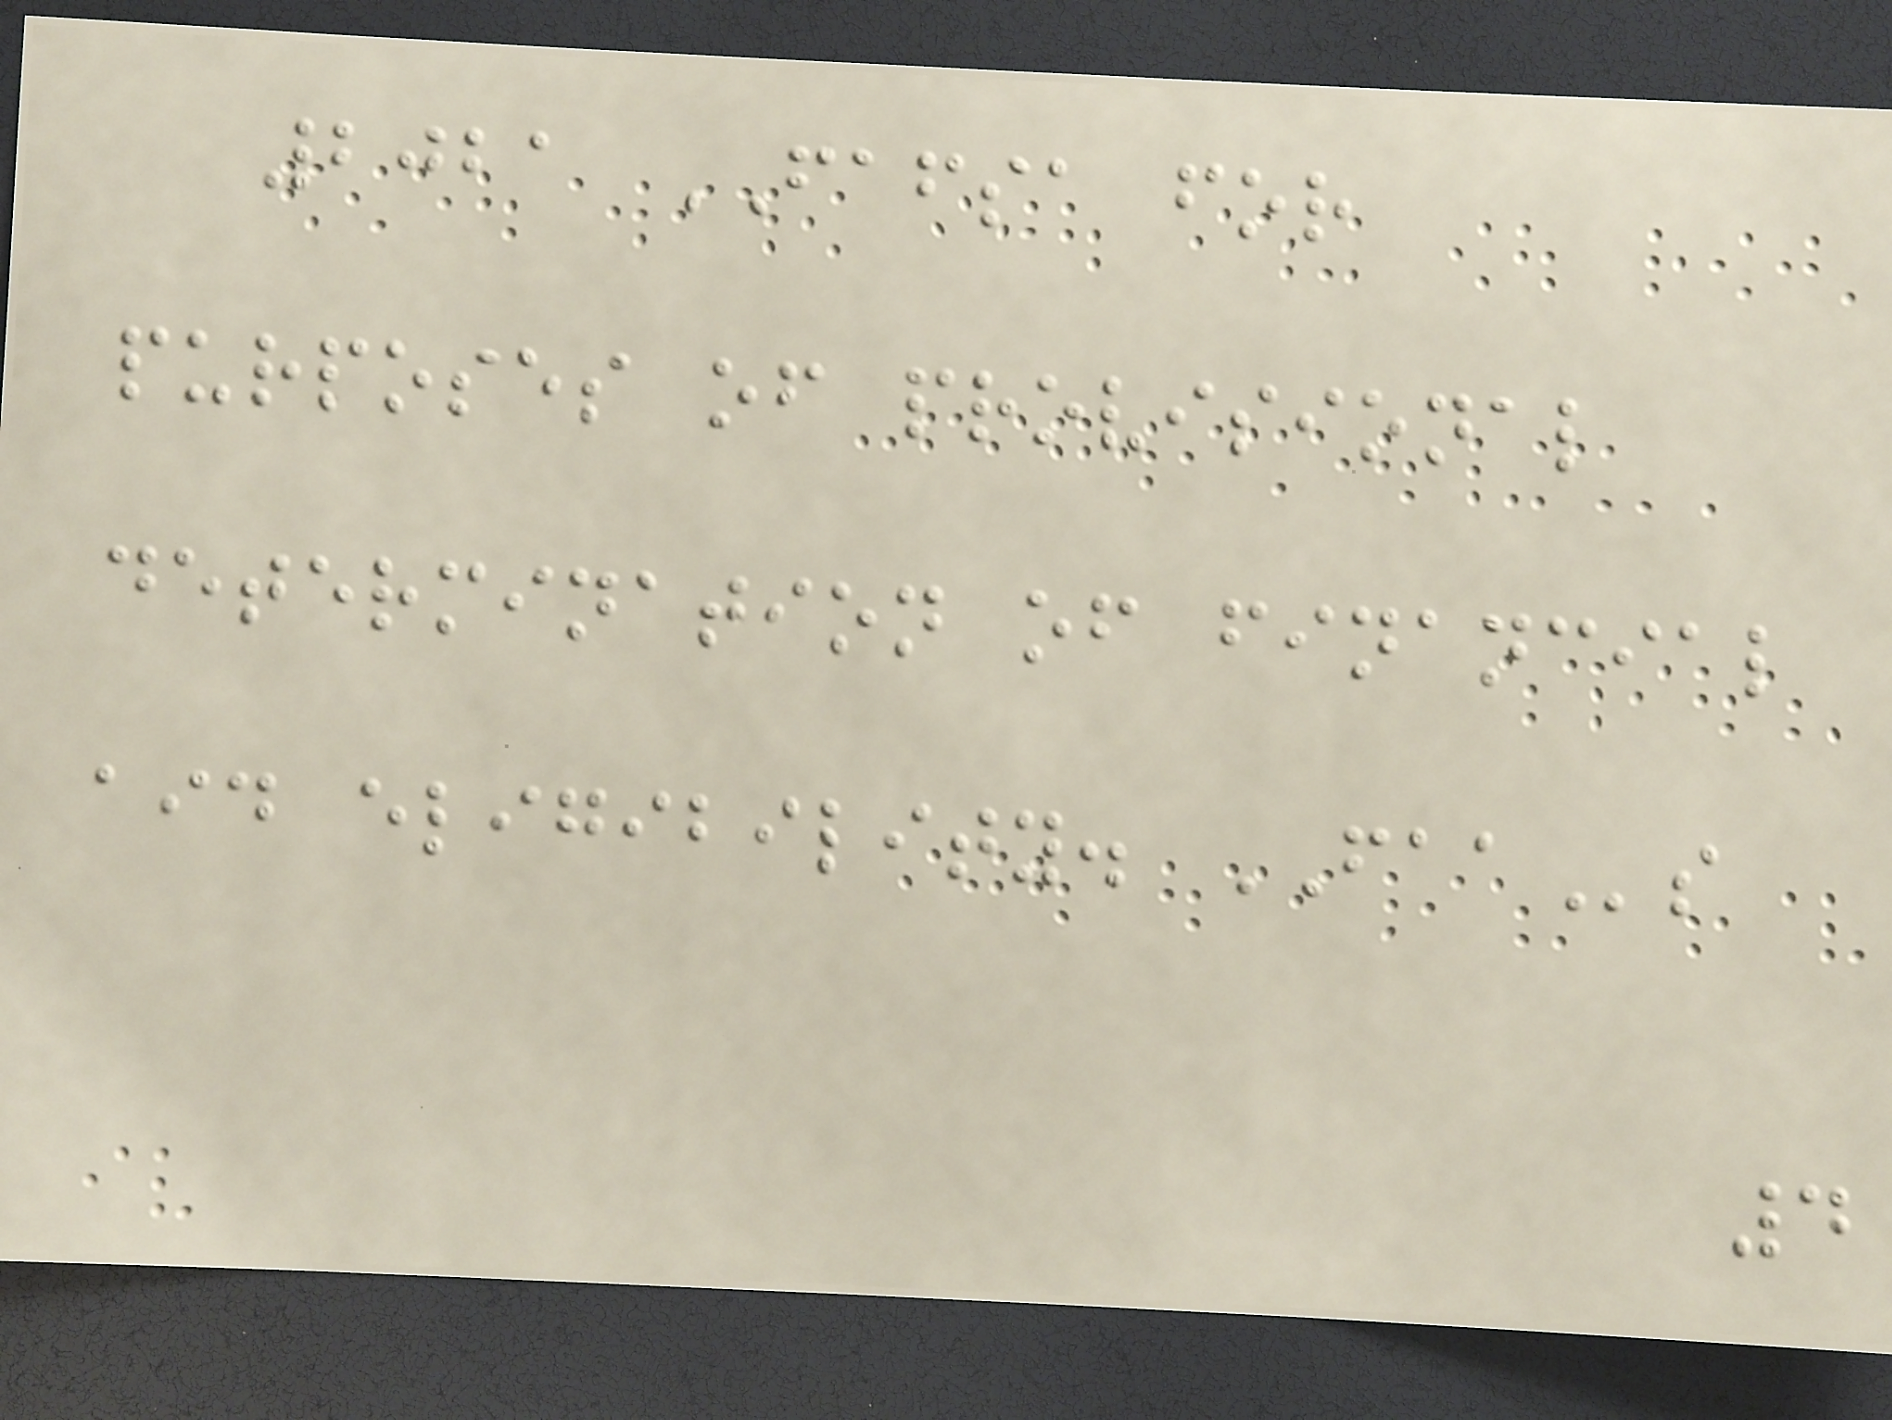2021 FAFSA for
purposes of provisional
determination of financial
aid eligibility. FAAs
4
